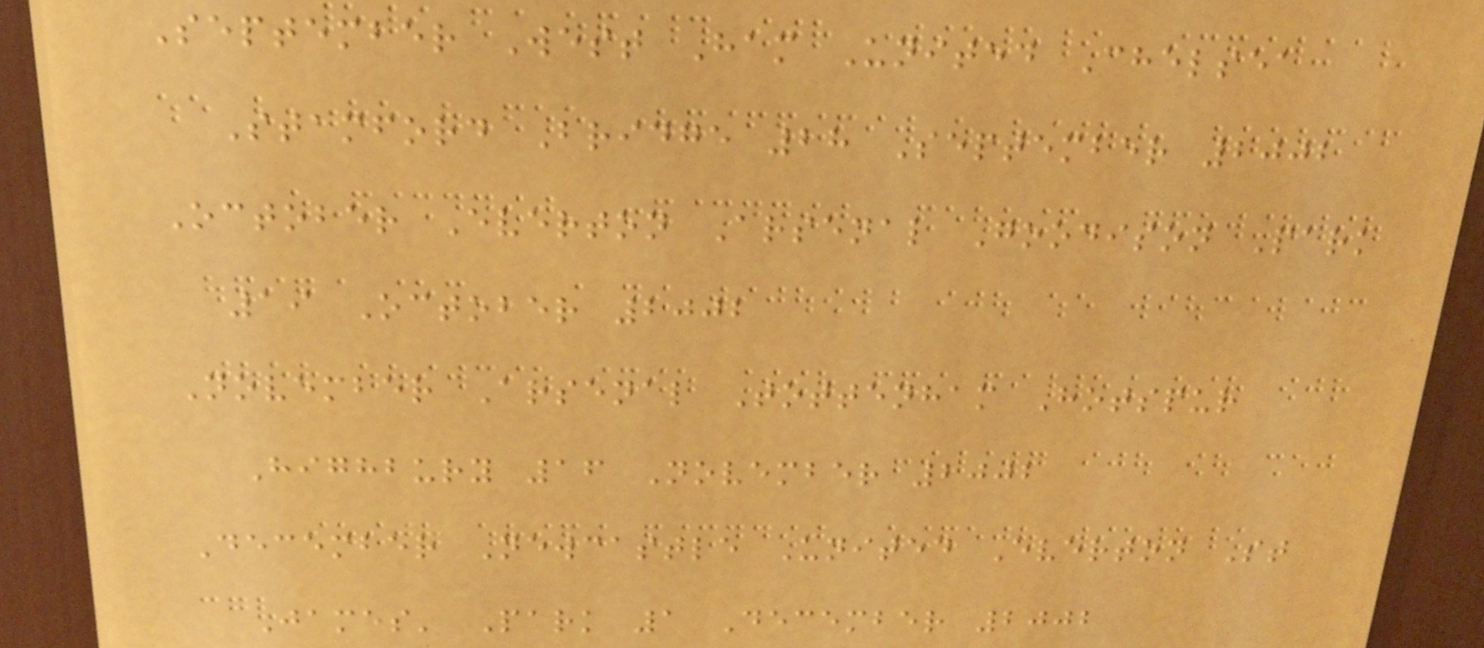September West Ham United Chelsea
Stamford Bridge 28 September 2002
October Everton Arsenal Goodison Park
19 October 2002
November Arsenal Tottenham Hotspur
Highbury 16 November 2002
December Newcastle United Everton St
James' Park 1 December 2002
